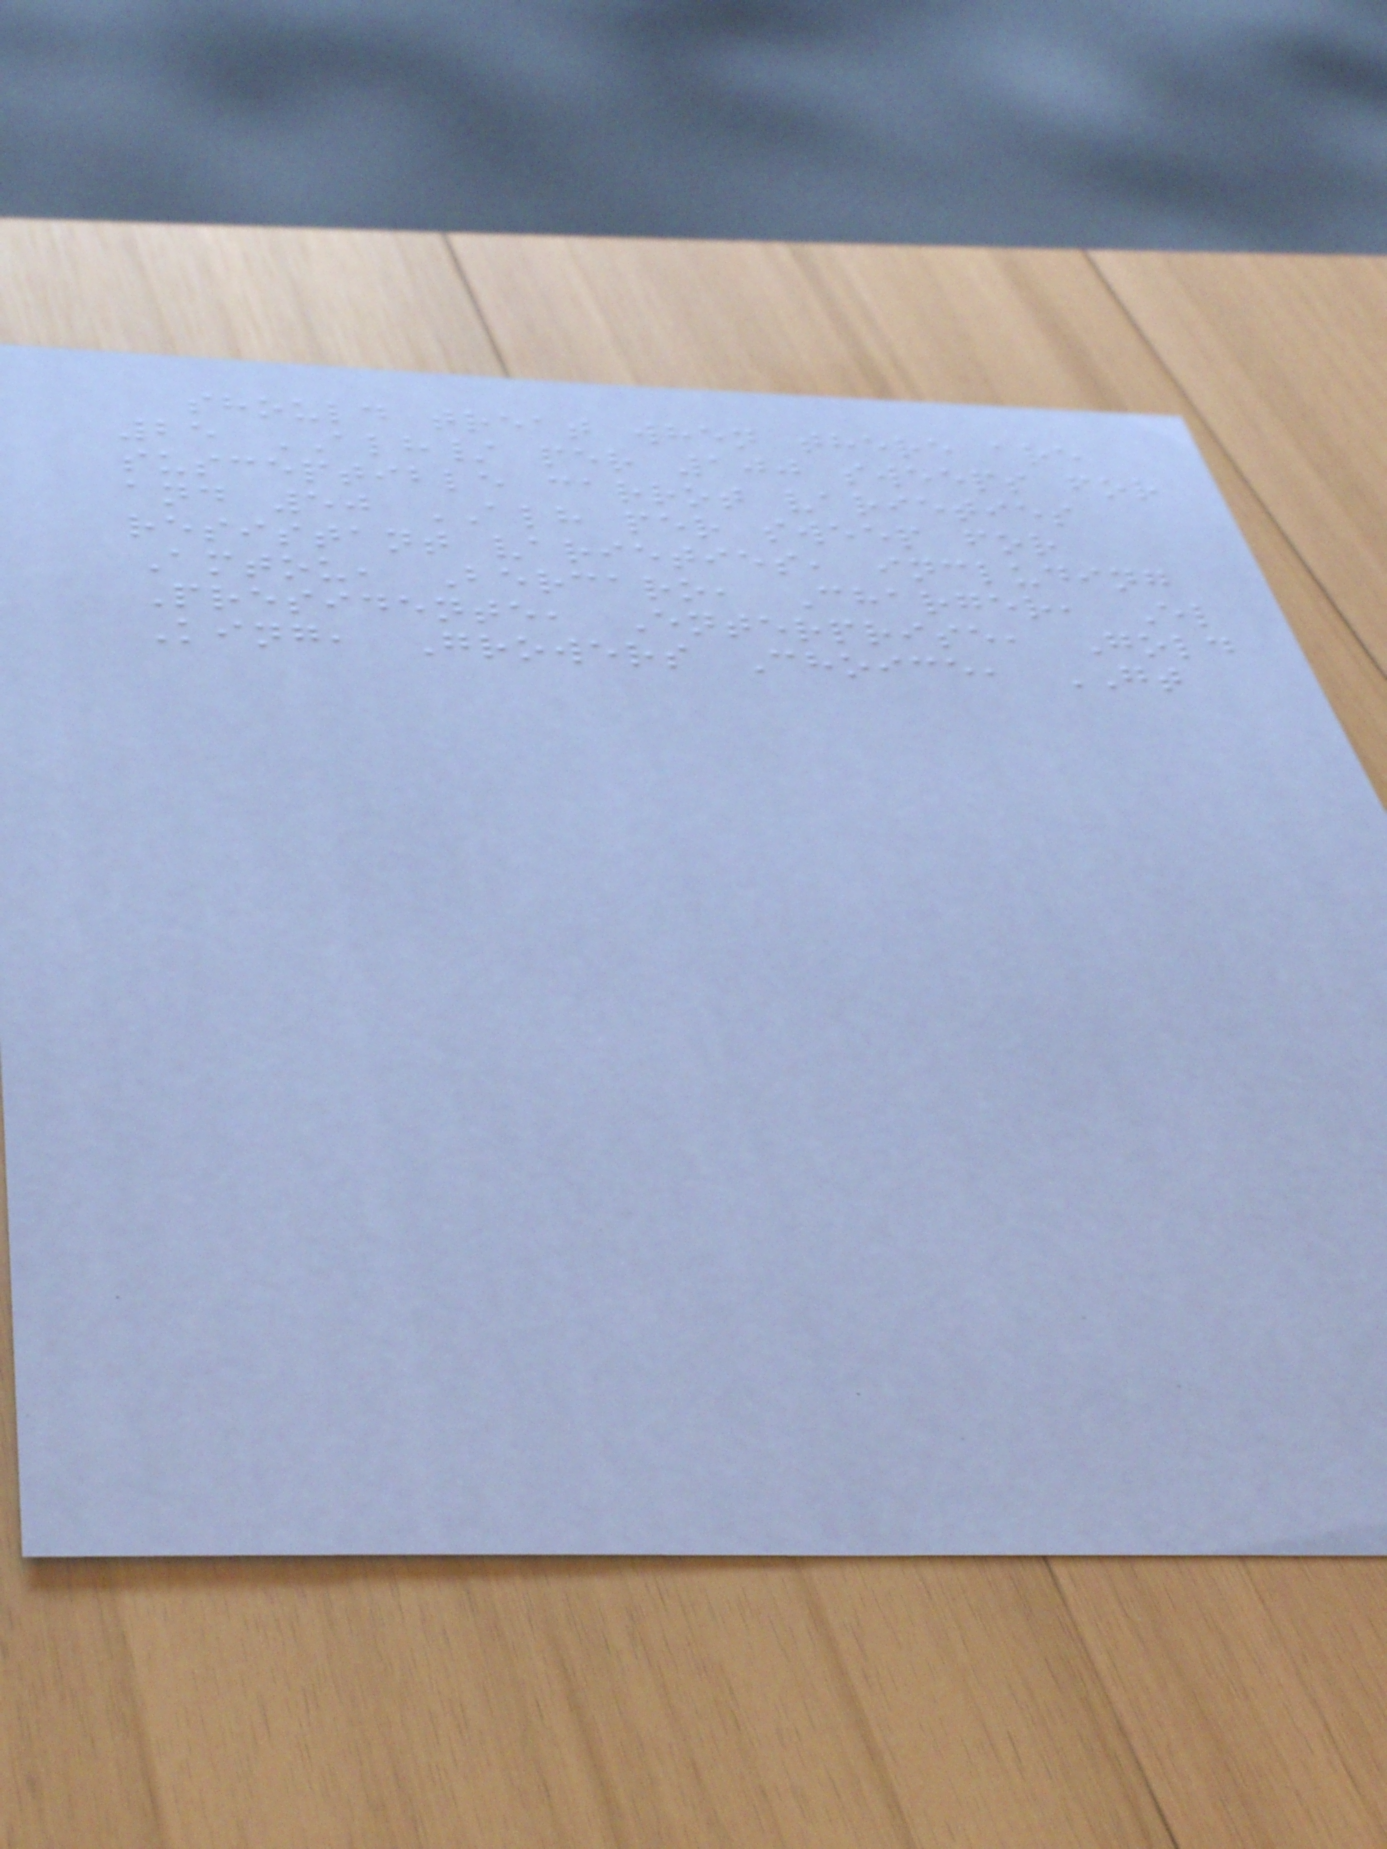should treat when there are
25 ALH/ per 100 sweeps for
susceptible carrot varieties
and 50 ALH per sweep for
resistant varieties, including
Amtou, Bercaro, Charger, El
Presidente, Enterprise, Gold
King, Growers Choice, GT
